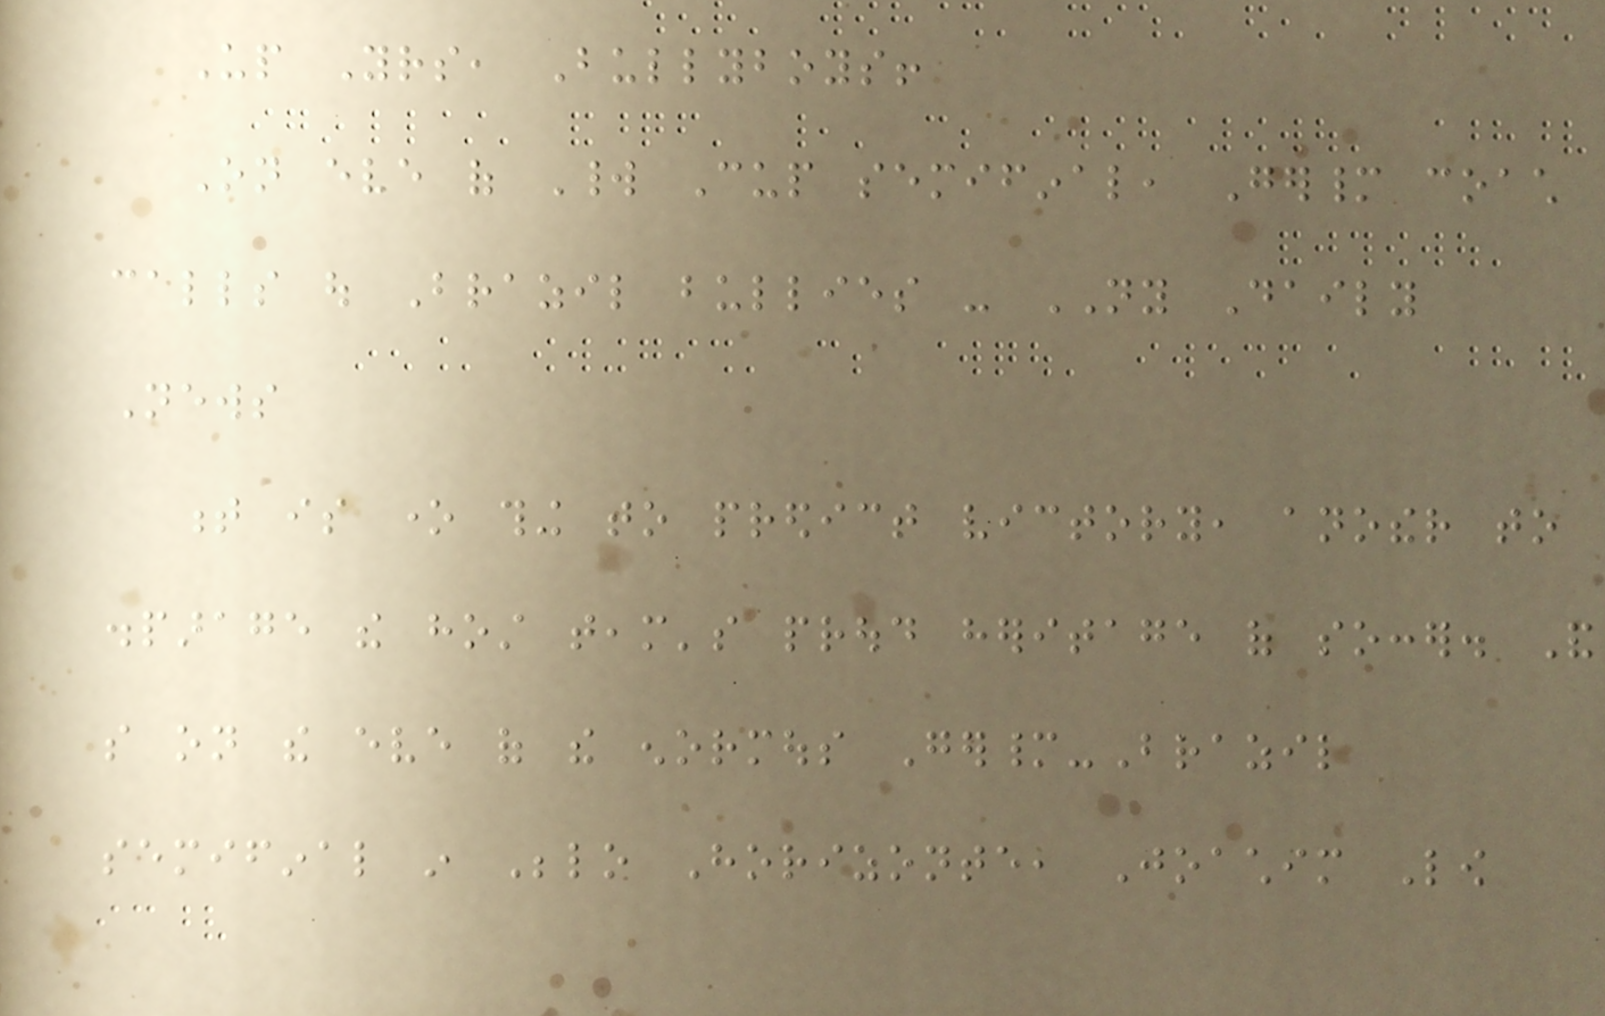Up Yours, Bullyboys!
On eve of World Cup semifinal, Germany coach
calls out Brazil bullies - NY Daily
News
t is one thing to predict victory, another to
disparage the host team's proud heritage of soccer. And
so on the eve of the enormous Germany-Brazil
semifinal in Belo Horizonte, Joachim Low
